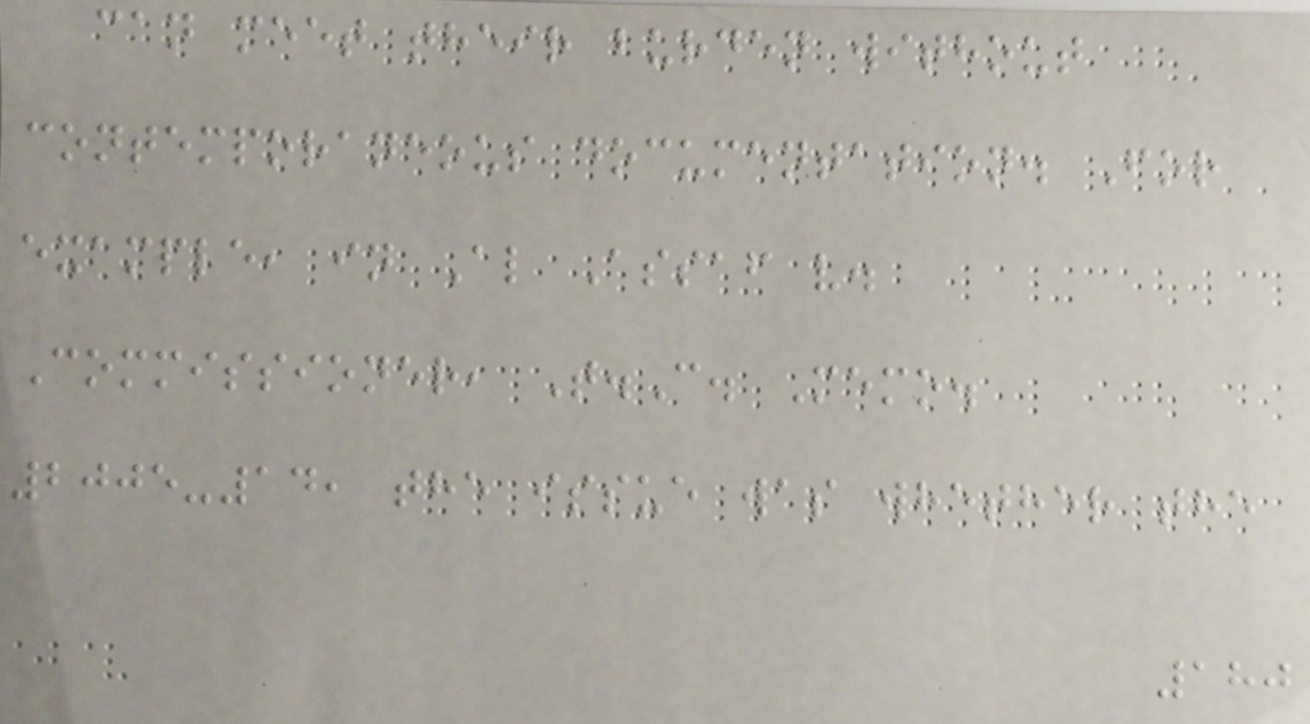can meet their burden without
contemporaneous documentation. For
example, in Al Assaf v.
Commissioner, T.C. Memo.
2005-14, the issue was whether the
180
